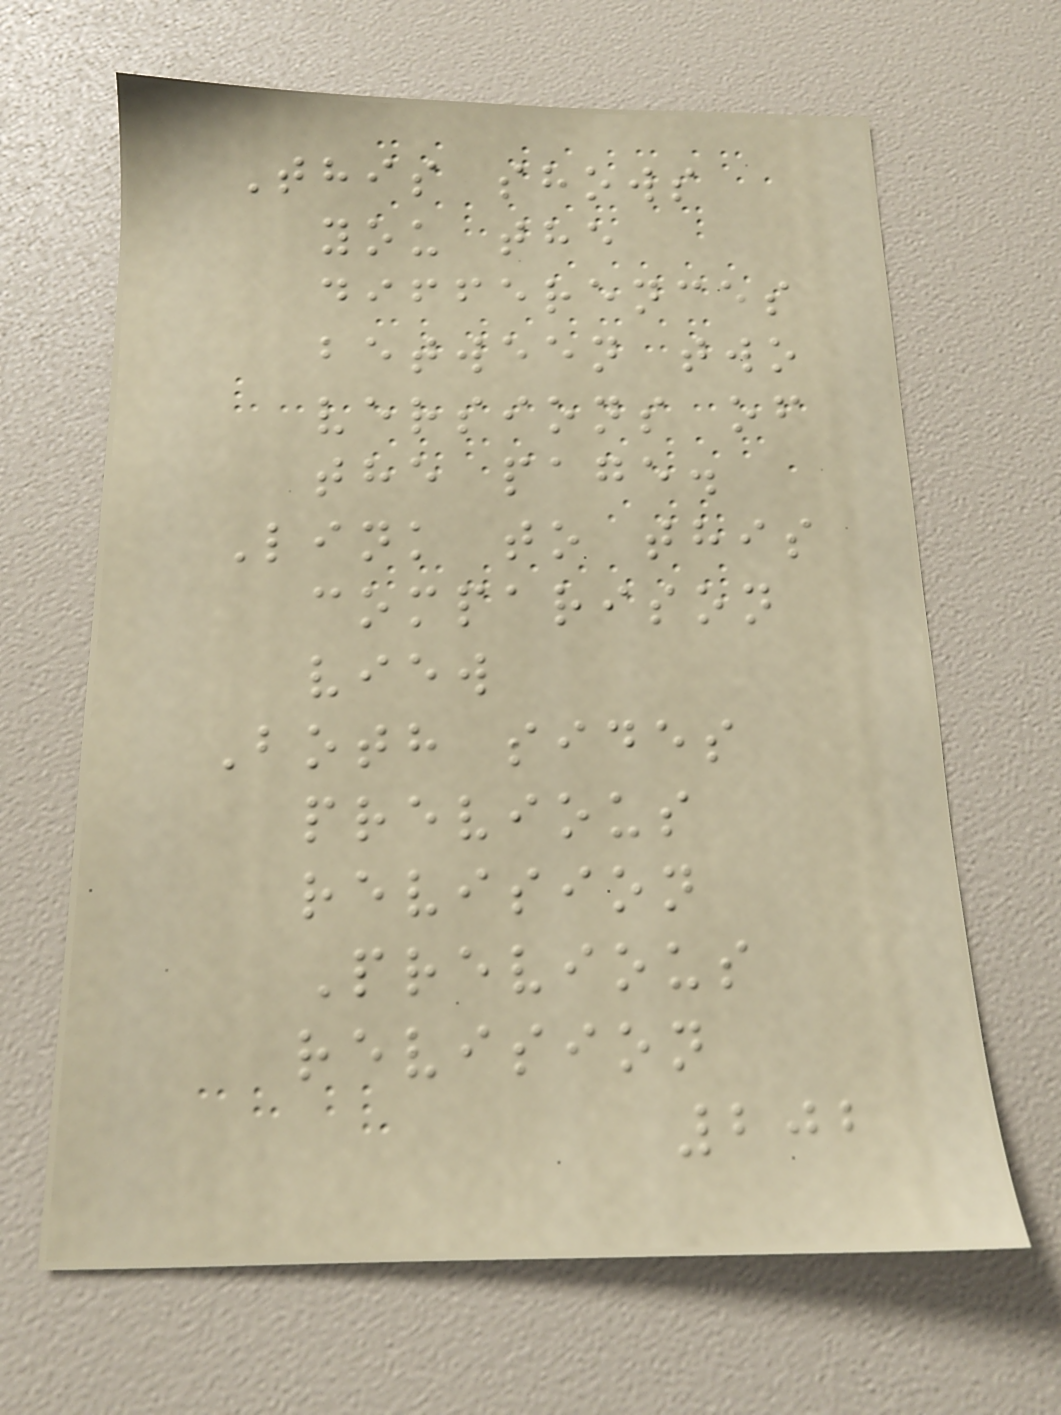This shows
you the
differences
between two
versions of
the page.
Link to this
comparison
view
Both sides
previous
revision
Previous
revision
202
